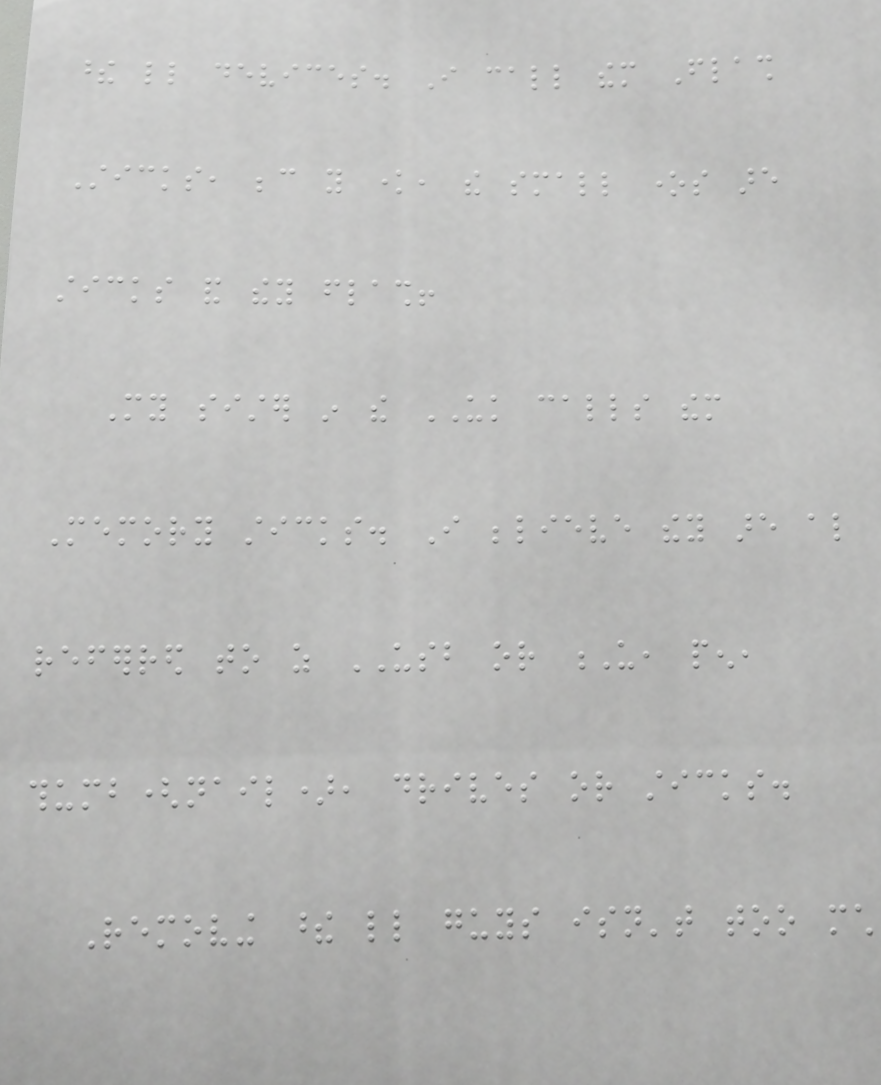these little devices. I call them Flash
Sticks, because you know, the small ones are
sticks and they flash!
My sister in the UK calls them
Memory sticks. I believe they are also
referred to as USB or U, pen,
thumb(nail), drives or sticks.
Removing these little guys isn't too much
